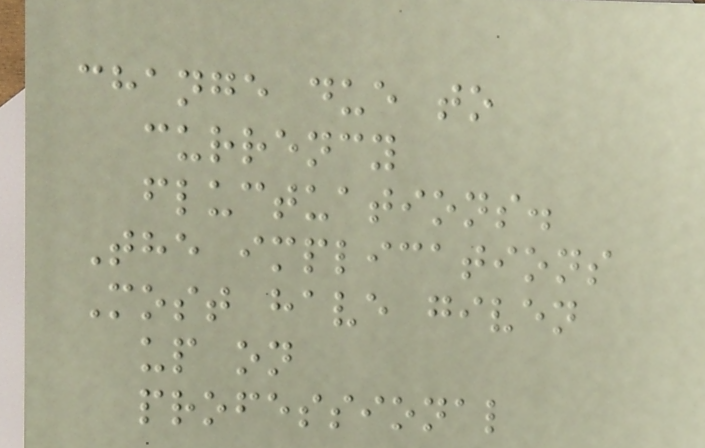change due to
currency
fluctuations.
The implications
Most have given
up on
professional
